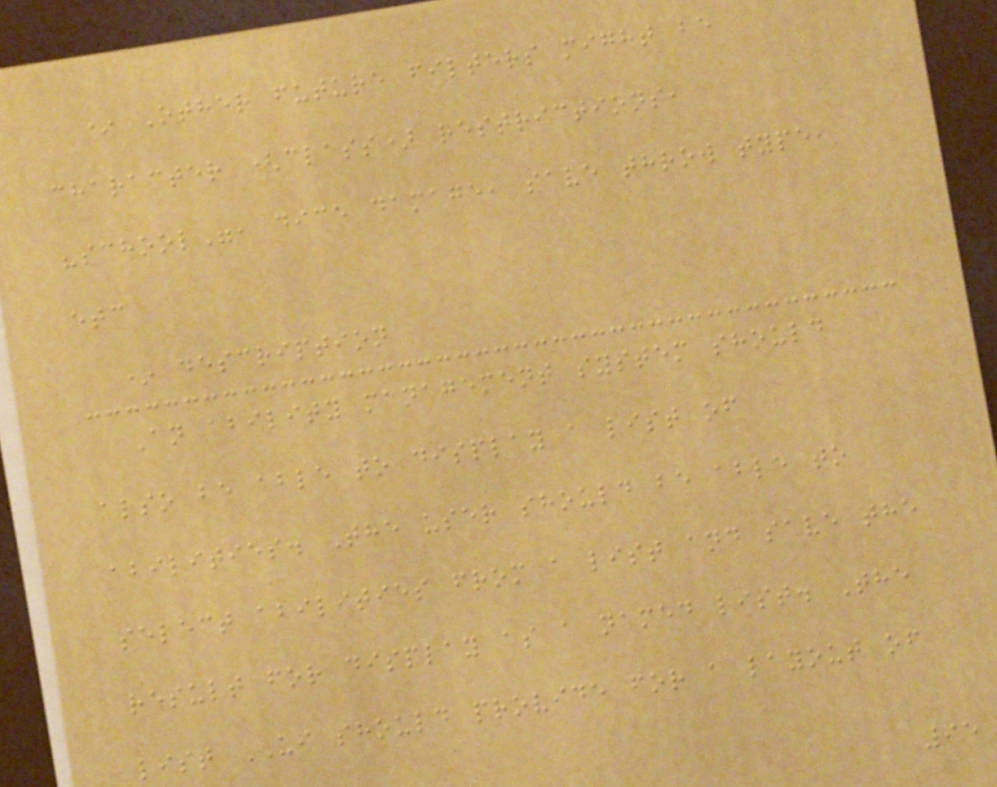* Other future filters might be
character (class) restrictions,
"school", dice damage, save throw type,
etc
* description
An ability management system should
also be able to display a list of
abilities. The user should be able to
select abilities from a list and save the
result for display as a named list. The
list UI should provide for a layout of
95
